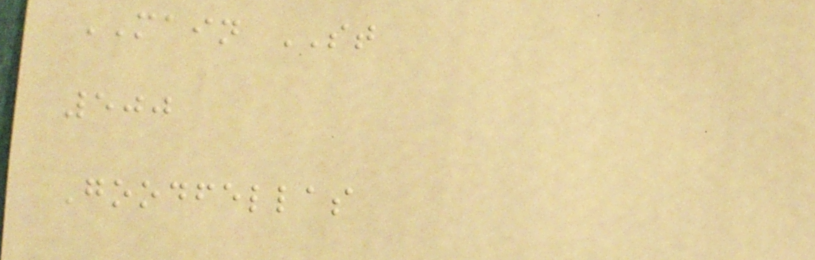MAIN ST
500
Goodfellas
